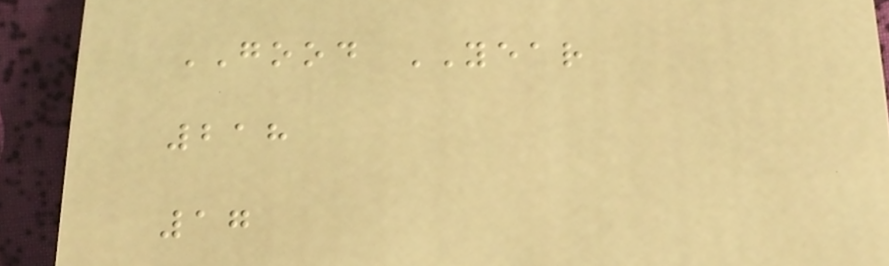GOOD YEAR
218
17
